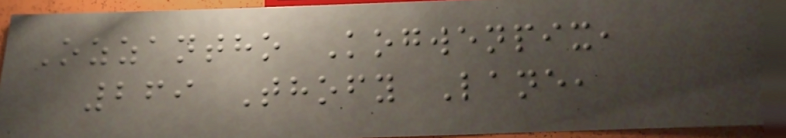Ozzantho Kogwenpix,
269 Thofy Lane,
